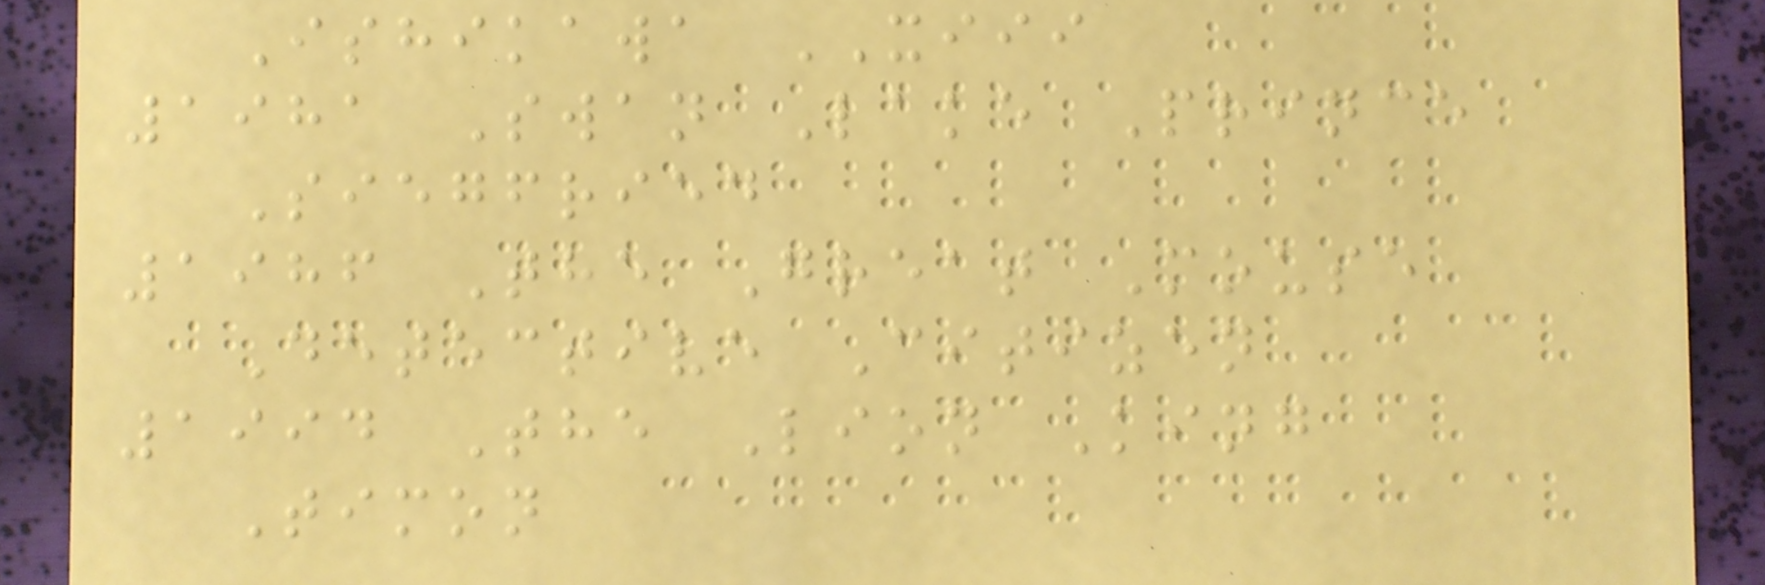Ishikawa XIII
1981 Swan Lake Prince
Siegfried
1986 The Great Mouse
Detective Citizen
1994 The Lion King
Timon
